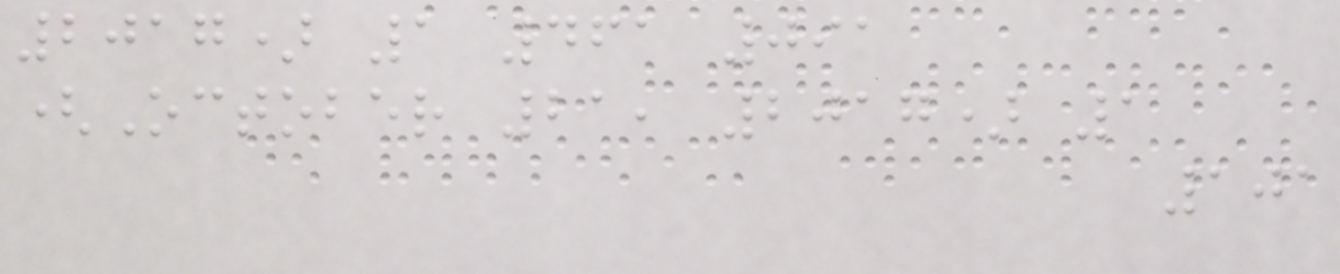2017) 1 461 091
(October 21, 2017) 1
101
